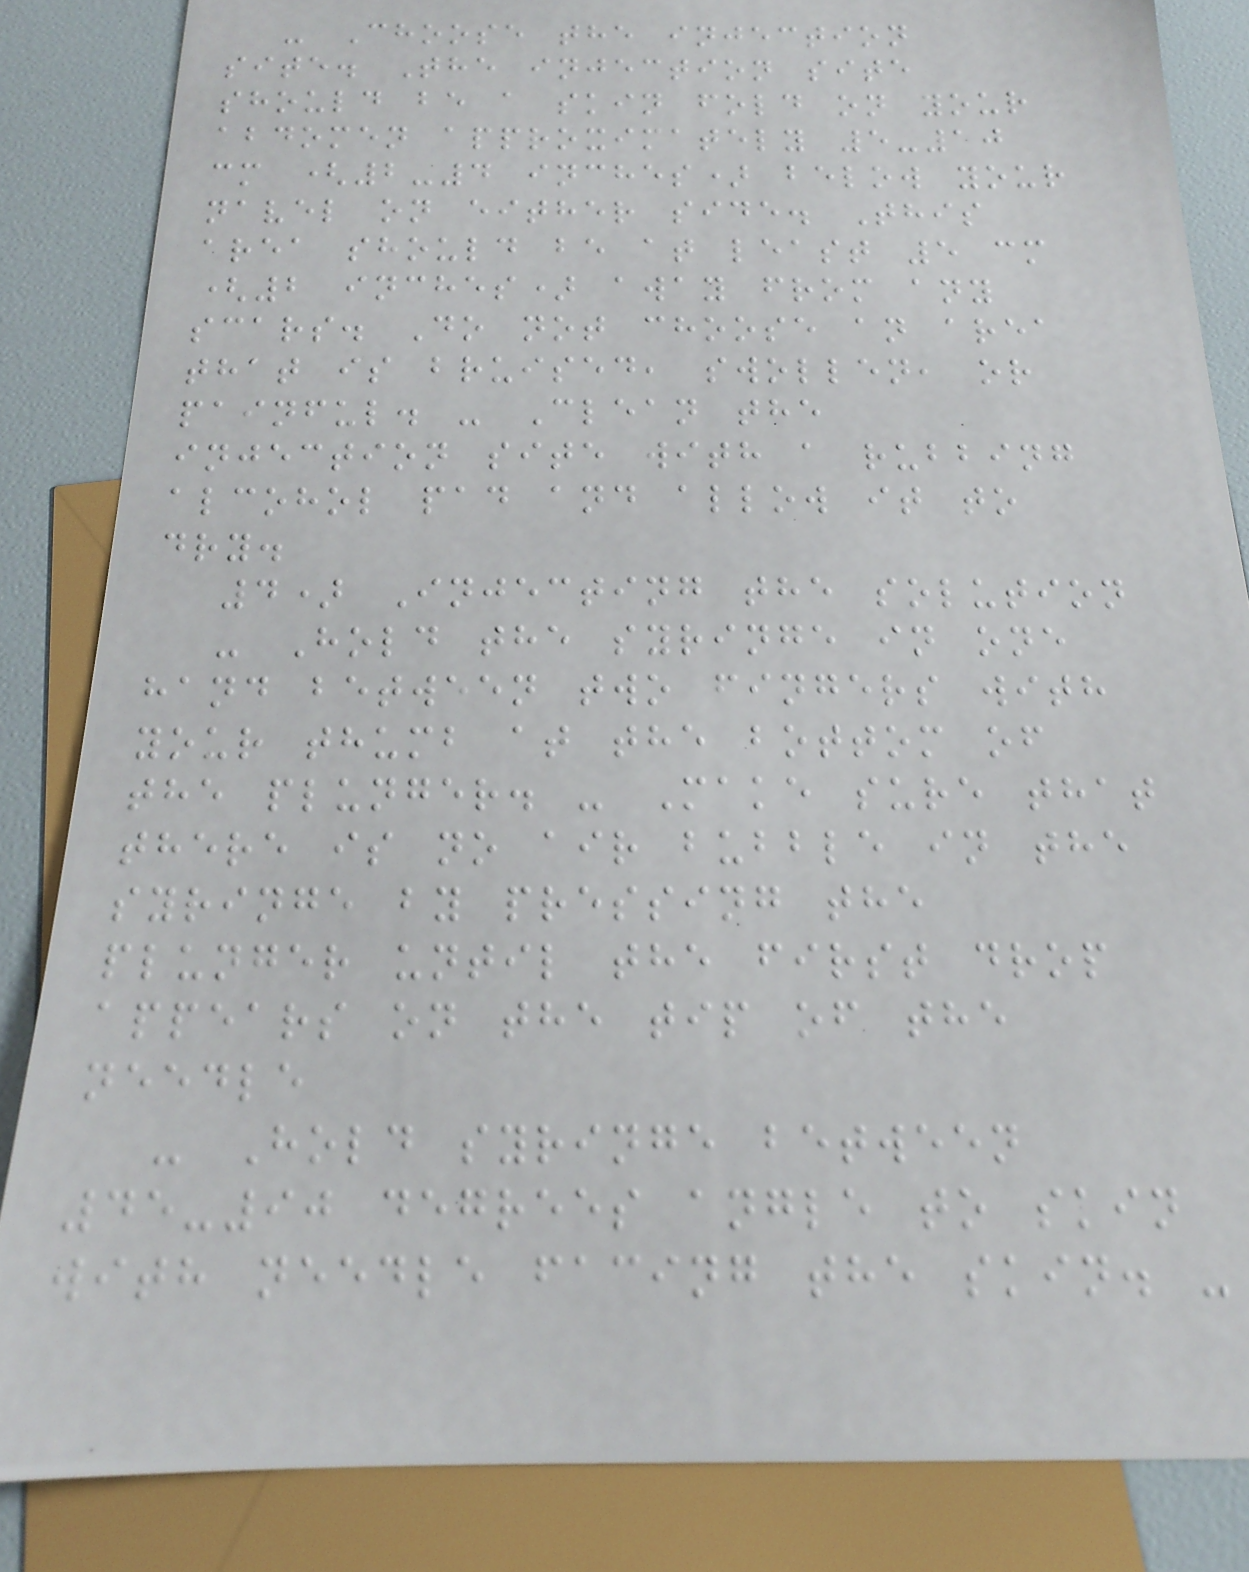- Choose the injection
site. The injection site
should be a skin fold on your
abdomen approximately 5-10
cm (2-4 inches) below your
navel on either side. This
area should be at least 5 cm
(2 inches) away from any
scars. Do not choose an area
that is bruised, swollen, or
painful. - Clean the
injection site with a rubbing
alcohol pad and allow it to
dry.
4) Injecting the solution
- Hold the syringe in one
hand between two fingers with
your thumb at the bottom of
the plunger. - Make sure that
there is no air bubble in the
syringe by pressing the
plunger until the first drop
appears on the tip of the
needle
- Hold syringe between
45-90 degrees angle to skin
with needle facing the skin. -
